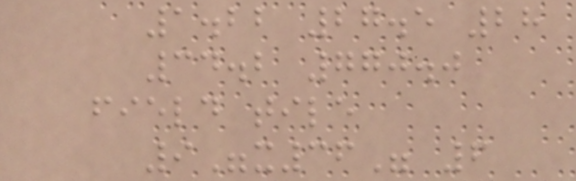1.22 27.5 28
34.2 770.0
field tile
9"x36" 6
